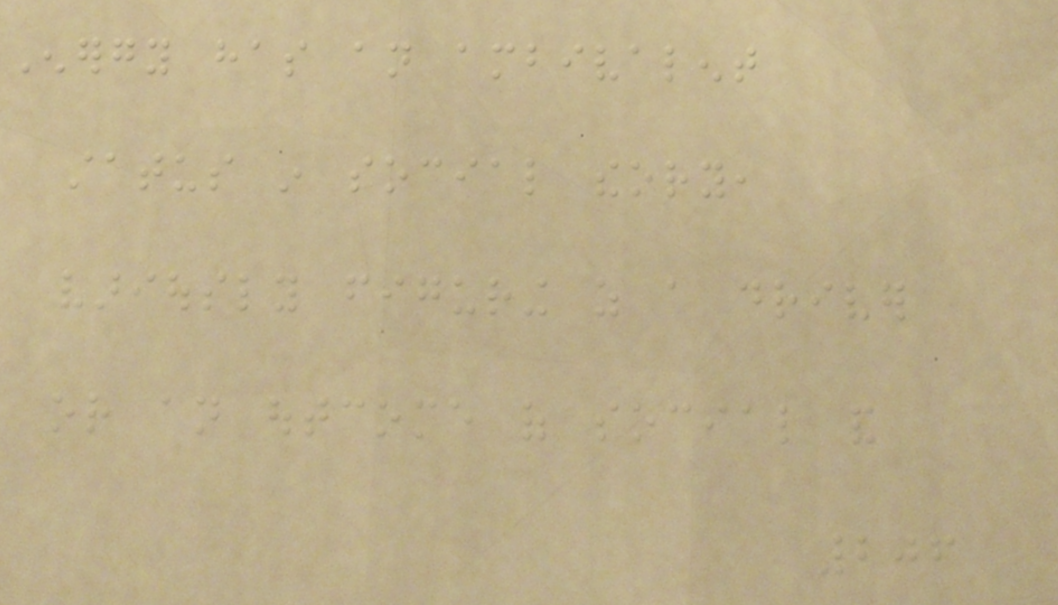Energy has an ambivalent
status in social theory,
variously figuring as a driver
or an outcome of social and
206
